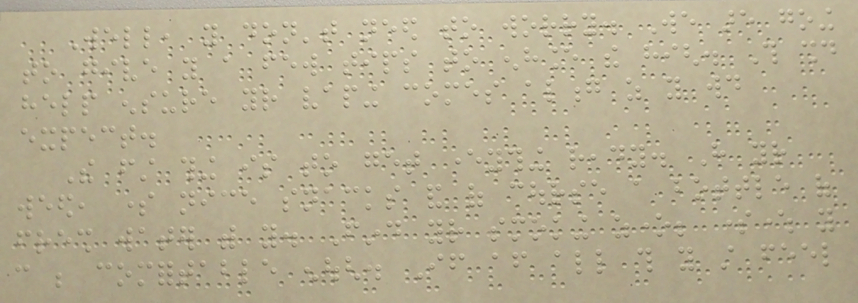Well, you don't need to worry. We are going
to give you a few tips to enhance the high. This should
help ensure your vaping comes along as you would
expect.
The first thing is to get everything ready. Have your
weed, some nice snacks and of course a bottle of
fresh water with you. Find your smoking zone; somewhere you
can be comfortable enough. If after all this you still feel
